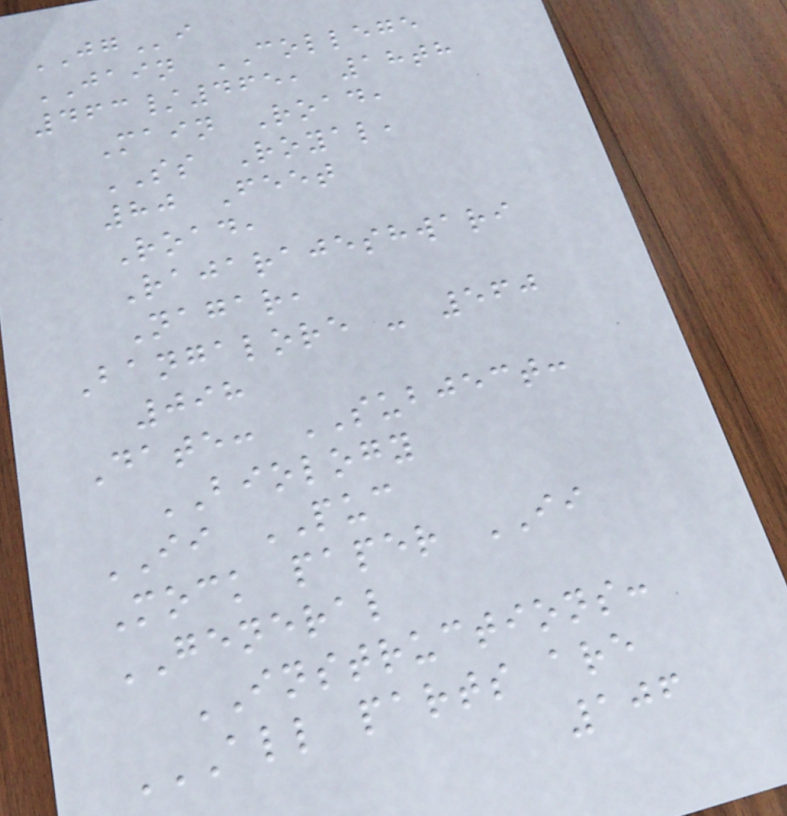JGi
JAIN COLLEGE
463/465, 18th
Main Road,
SS Royal,
80 Feet
Road,
Rajarajeshwari
Nagar,
Bangalore - 560
098
Date: SUBJECT:
BIOLOGY
II PUC
Mock paper II
GENERAL
INSTRUCTIONS:
ALL PARTS ARE
106
